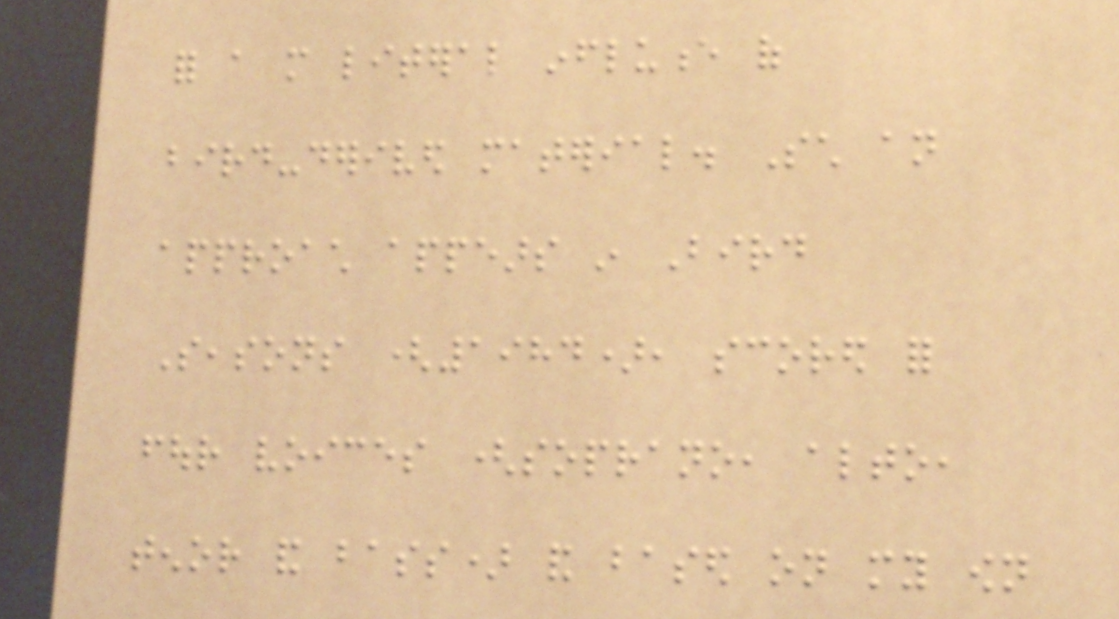for a more literal influence of
bird-derived material. Such an
approach appears in Bird
Seasons (1984), scored for
four voices (soprano, alto,
tenor and bass) and based on my own
